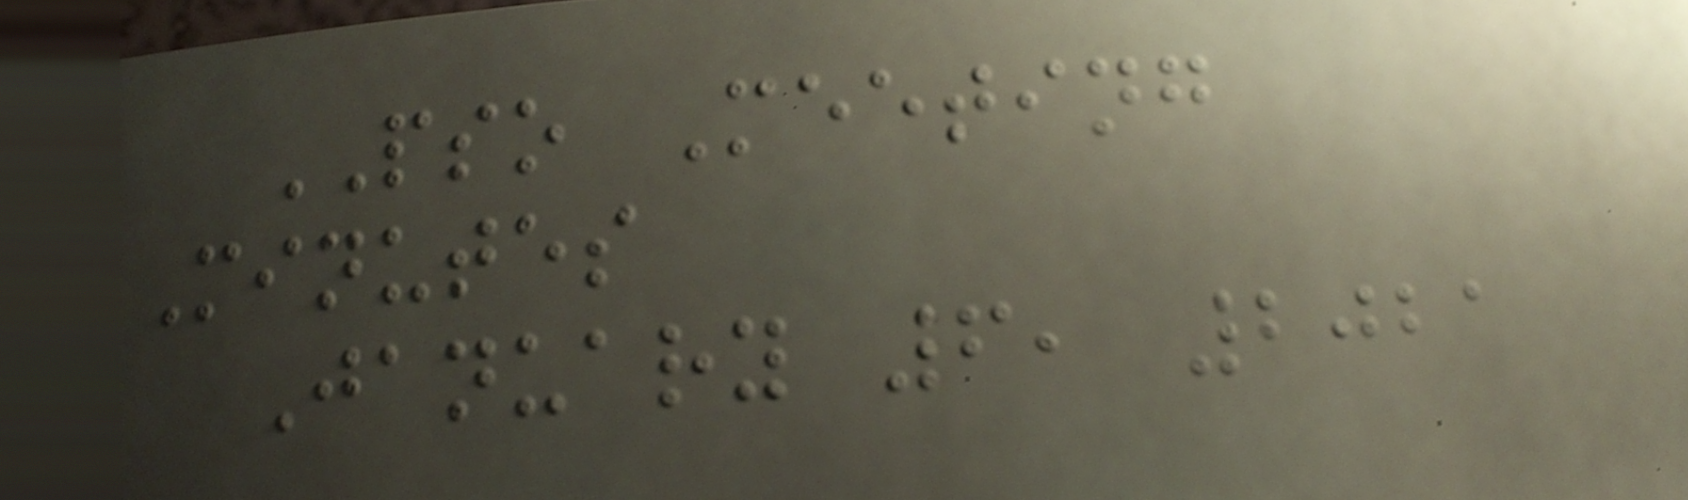PSO Meeting
Minutes
January 6, 2021
